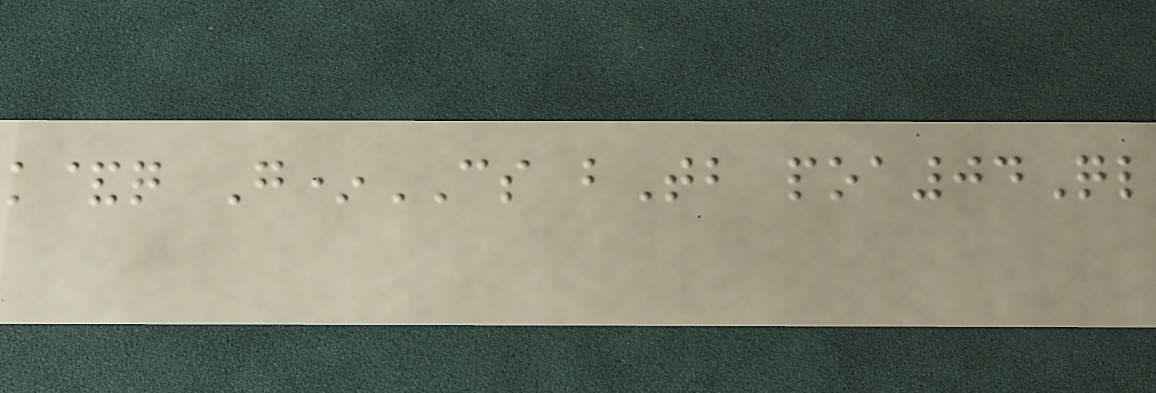k&q G*CS bTb poa04Ql
